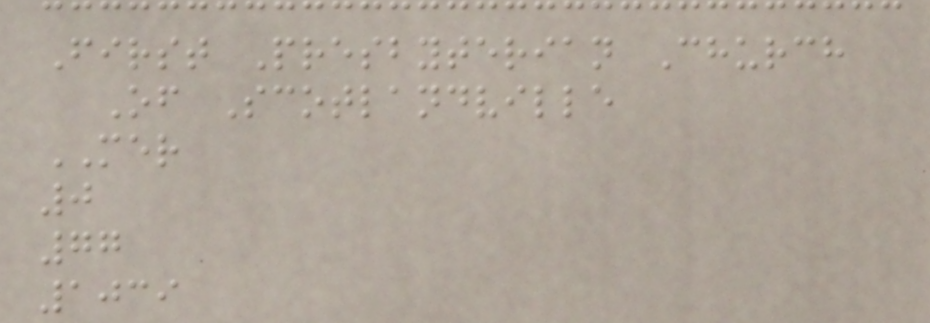First Presbyterian Church
Of Scotlandville
MER
0
77
1039
